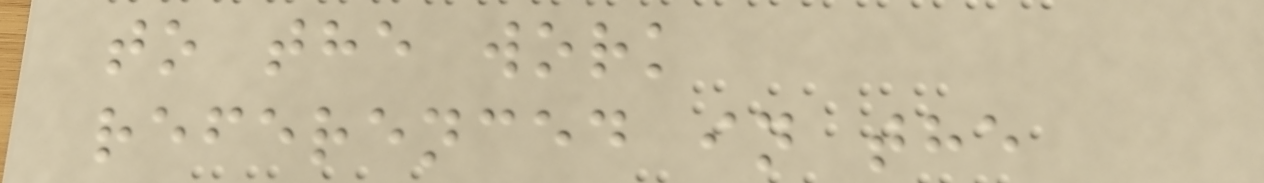to the work
referenced in the
